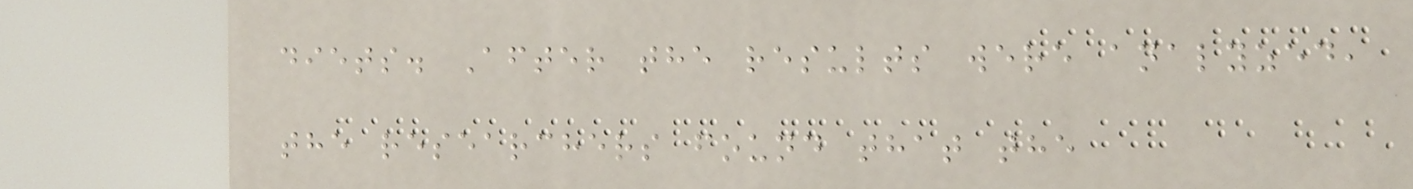diets. After the results were analyzed,
the researchers found that the
